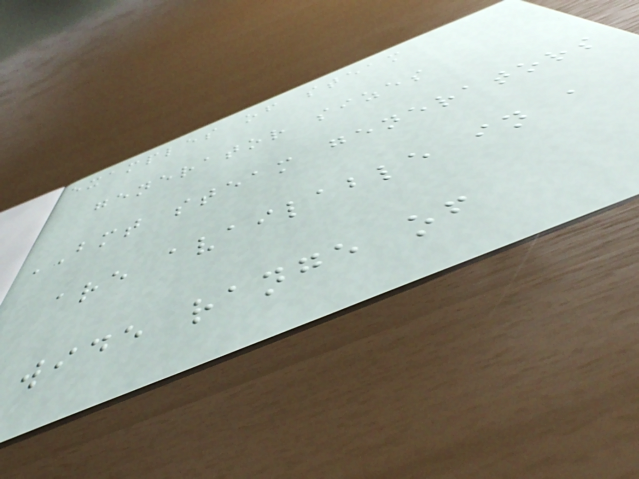examples of steam
generator sizes
BMT steam generators
are available in a
wide range of
